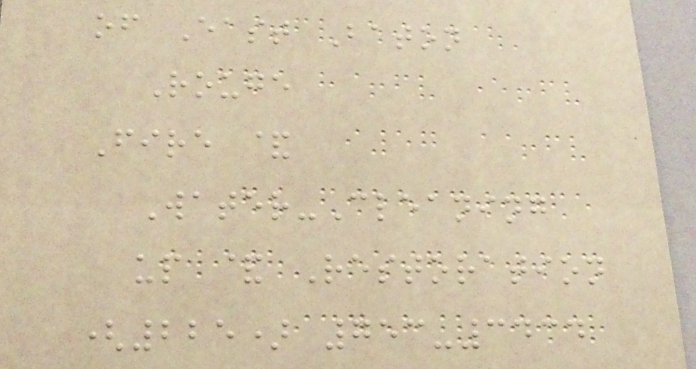of East Baton
Rouge
Fire &
Water-Cleaning
up & Restoration
(225) 753-3434
